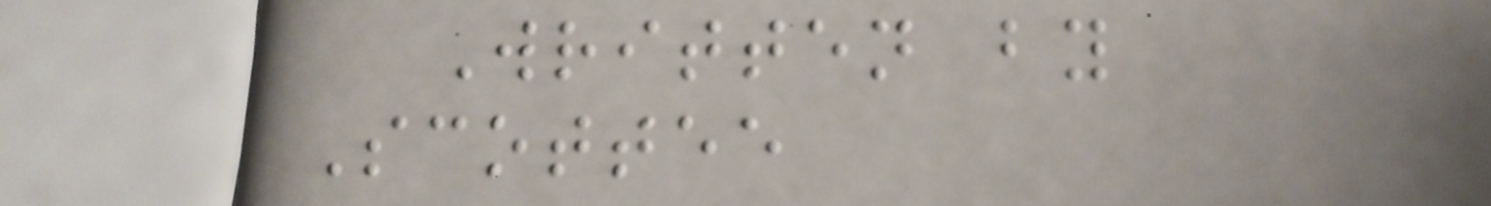Written by
Scottee
